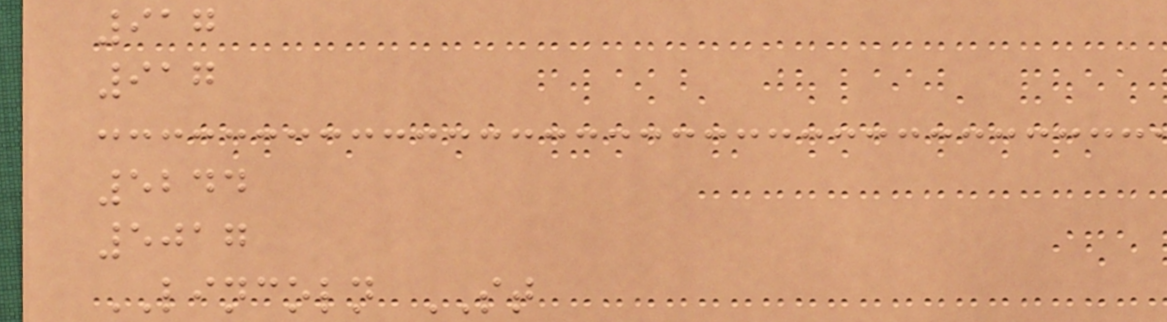917
917
5244
5017
LINCOLN ST
